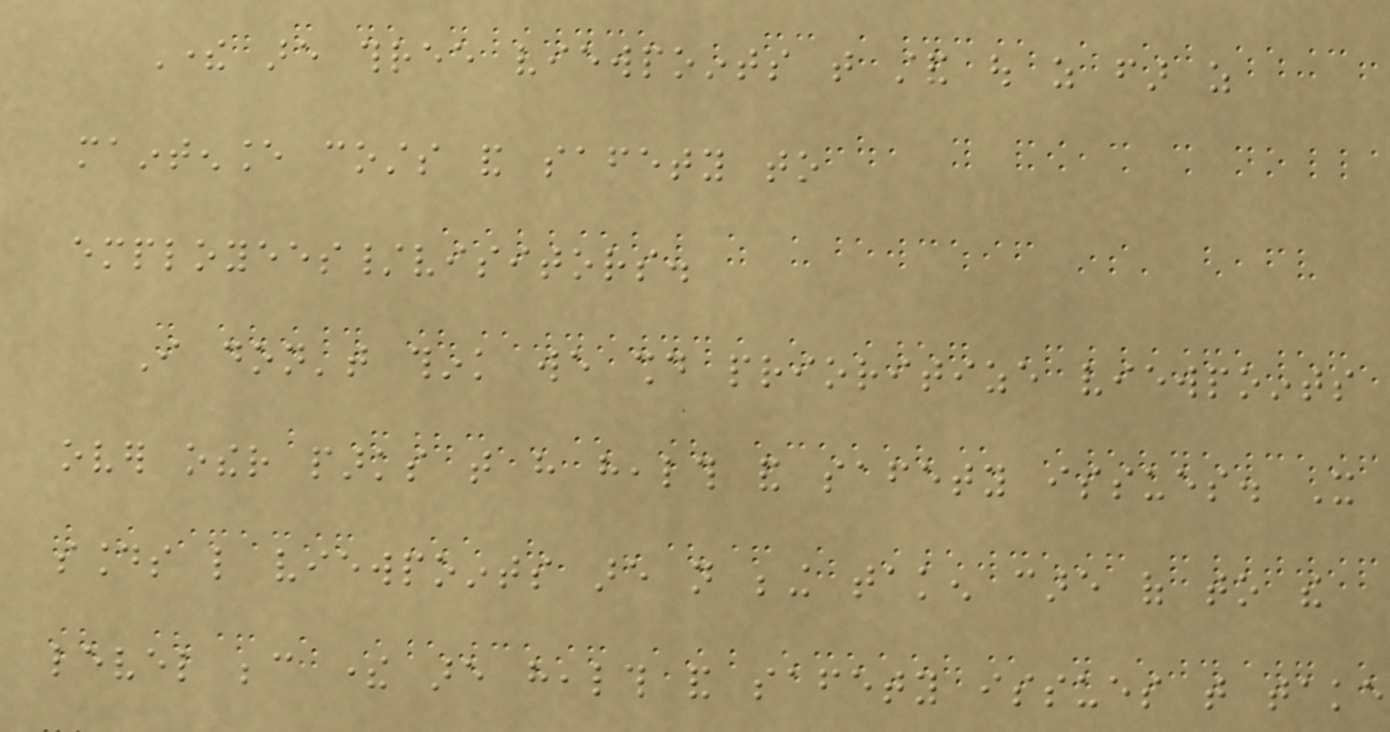There are three viewpoints that stand out as far as
maintenance costs and safety to
employees/visitors.
I don't think we should prioritize viewpoints
over other parks that have health and safety issues. It
sounds like viewpoints are not being taken care of to the
level because there are health and safety issues that take
